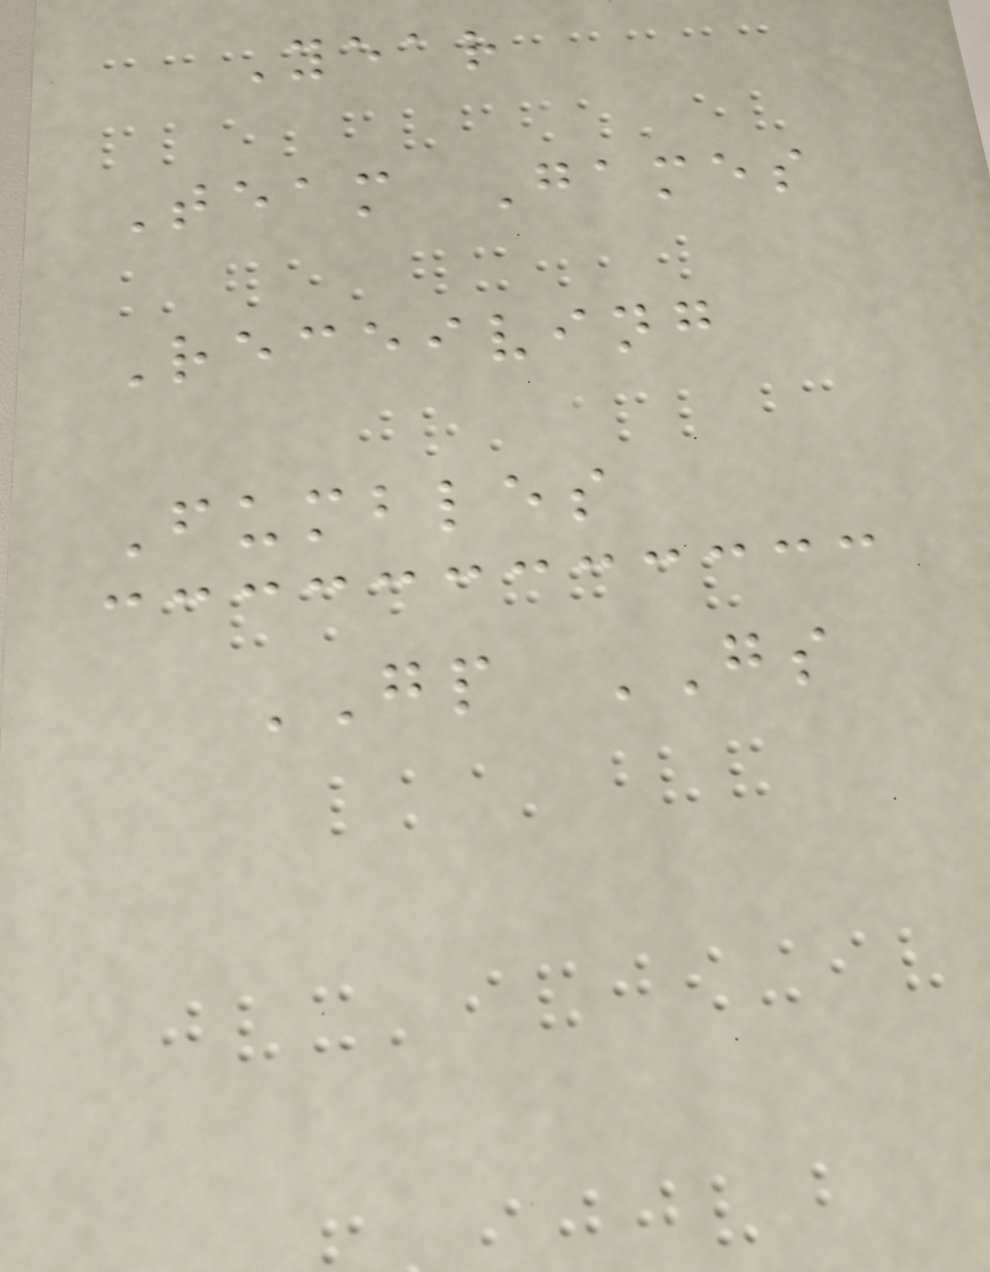Year
Team Games
Receiving
Fumbles
GP GS
